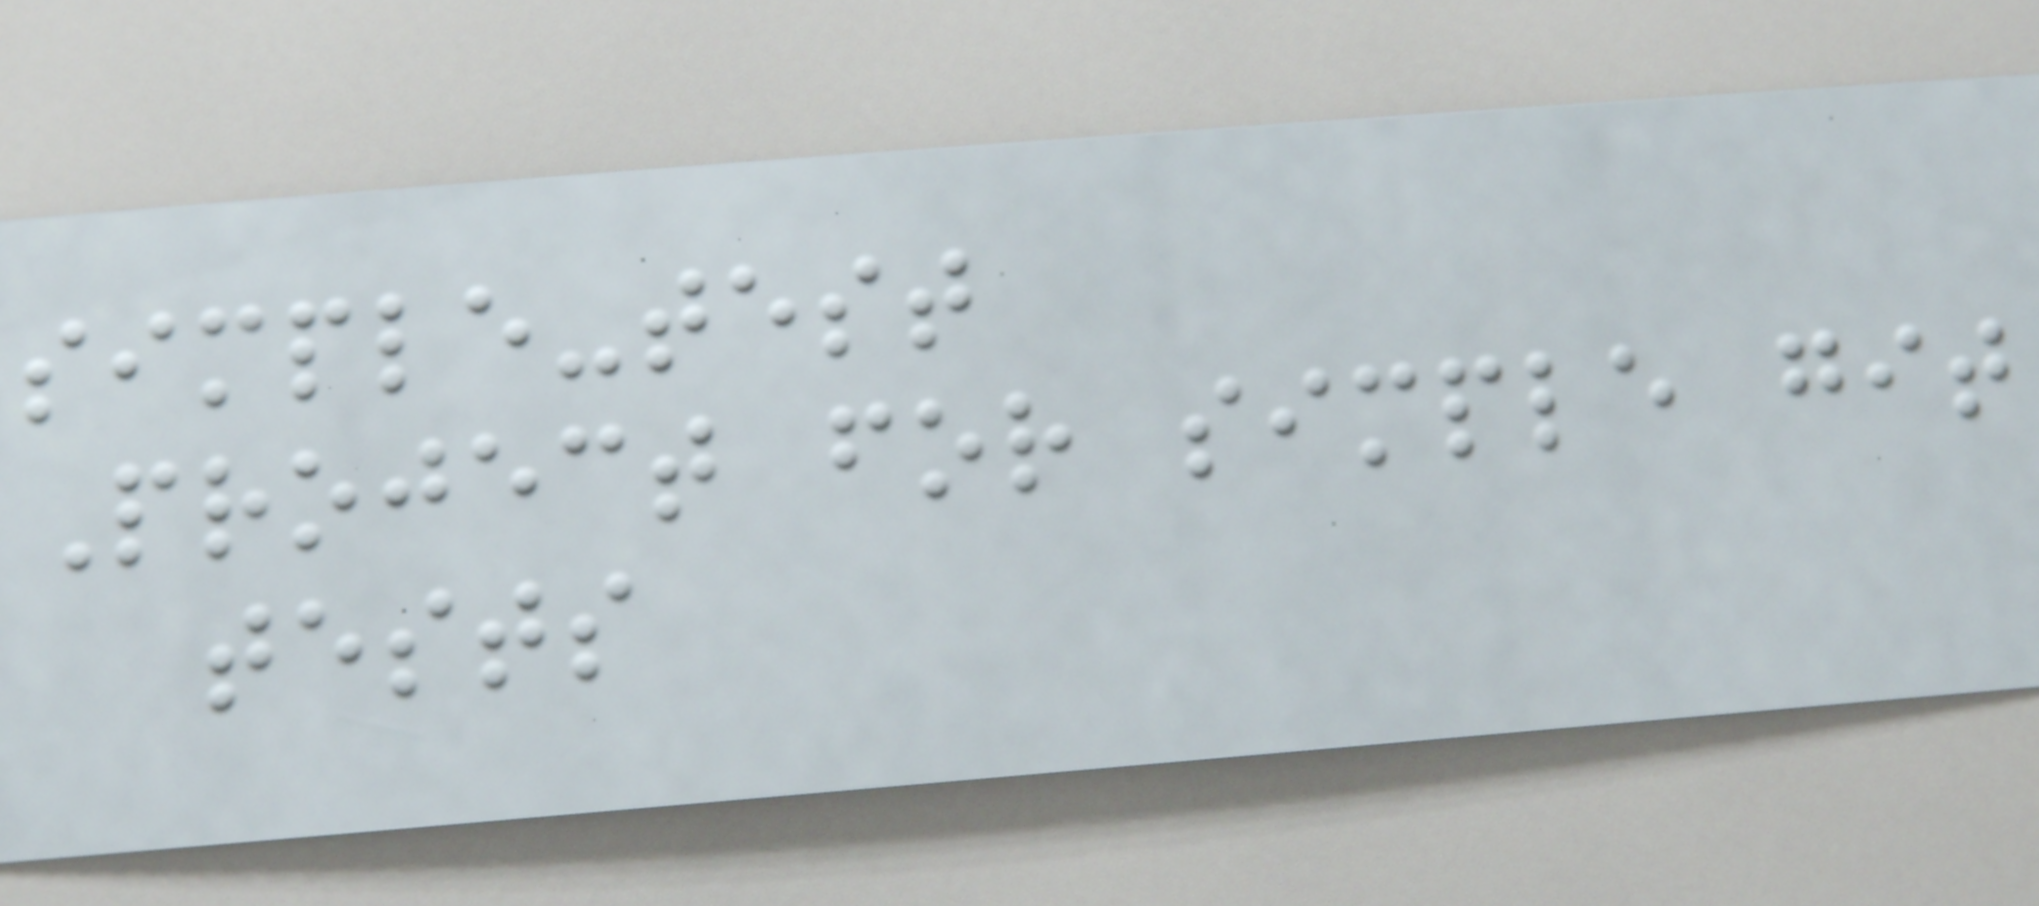simple-test
Project for simple git
tests
